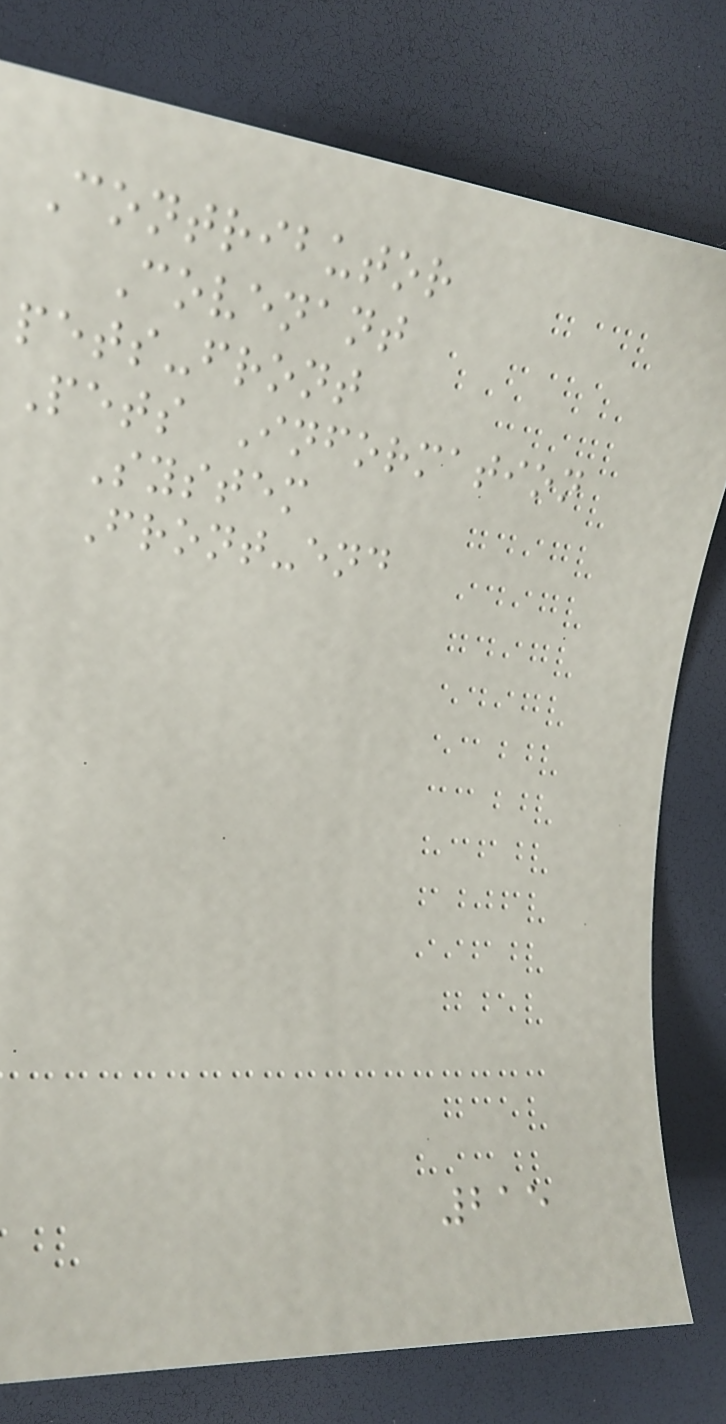Contributor
Covenant
pets-front
Pets Information
System
Front-end
215
